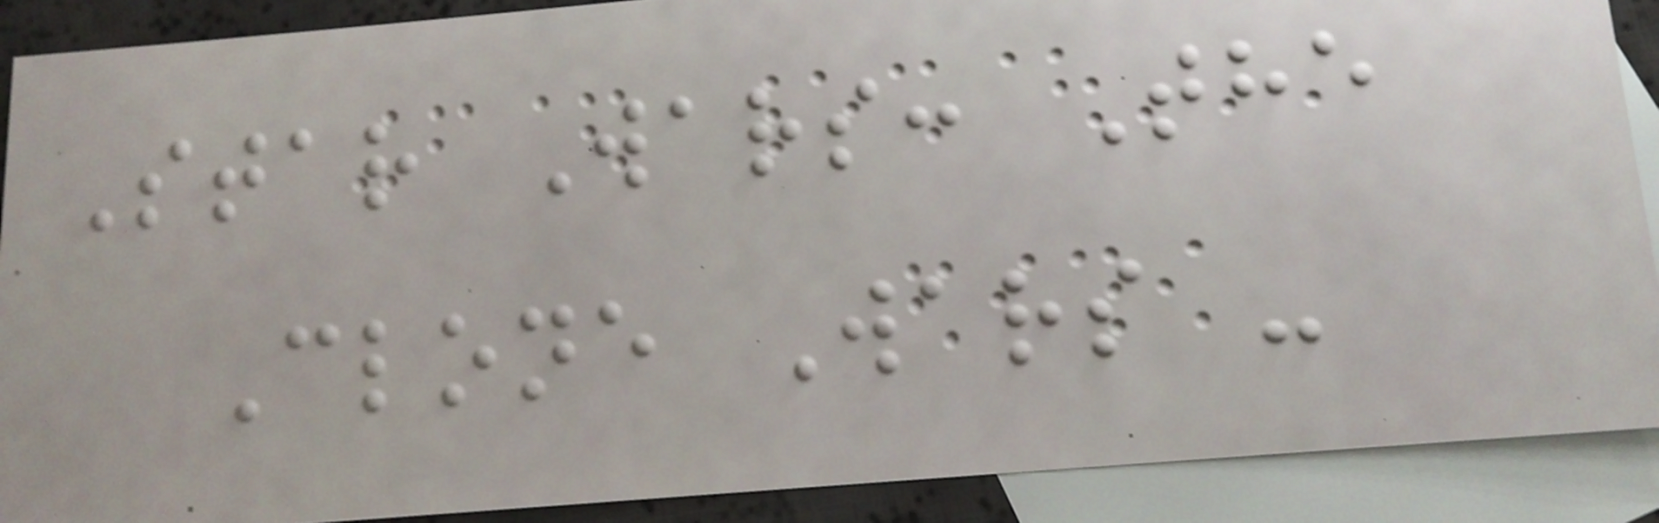Star Wars: The
Clone Wars -
